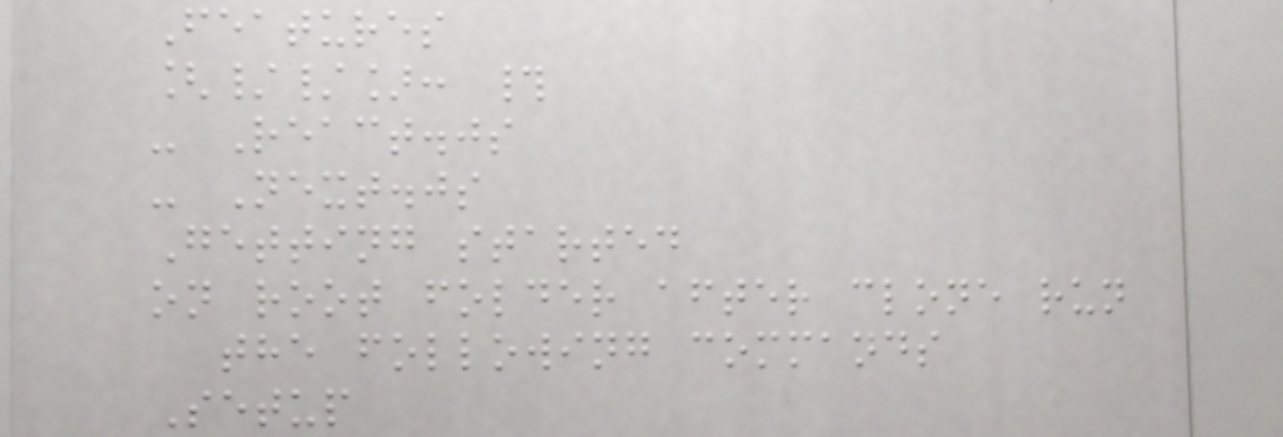Features
[//]: #
- React.js
- Next.js
Getting started
on root folder after clone run
the following commands
Setup
